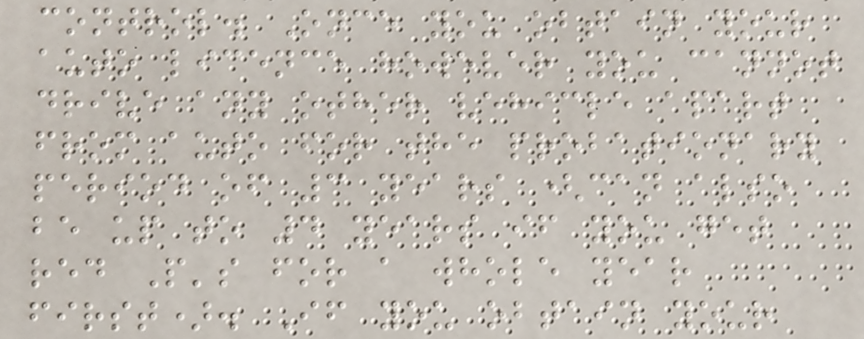control. Once you obtain your
auto licence however you cannot
drive any other vehicle apart
from auto for the probationary
period of 3 years (can also
be up to 4 years if you get
red P's for a whole year
first). If you obtain your
